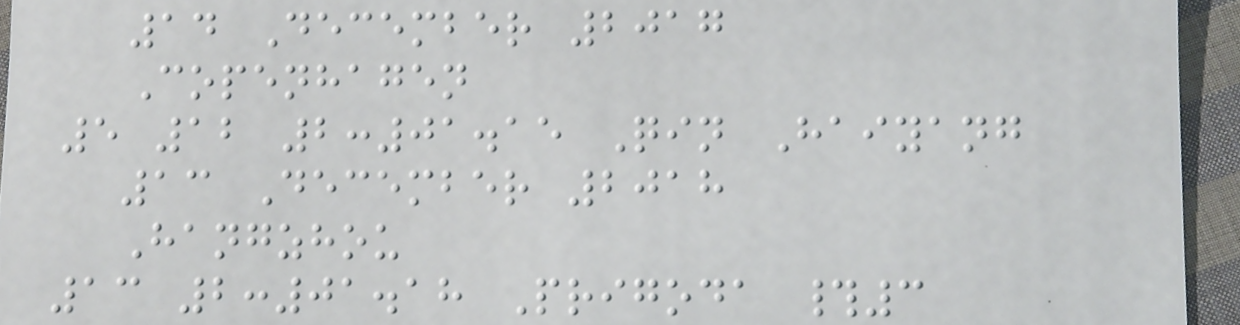14 December 2017
Copenhagen
5 12 2:01.15 Qin Haiyang
13 December 2018
Hangzhou
13 2:01.18 Prigoda #3
